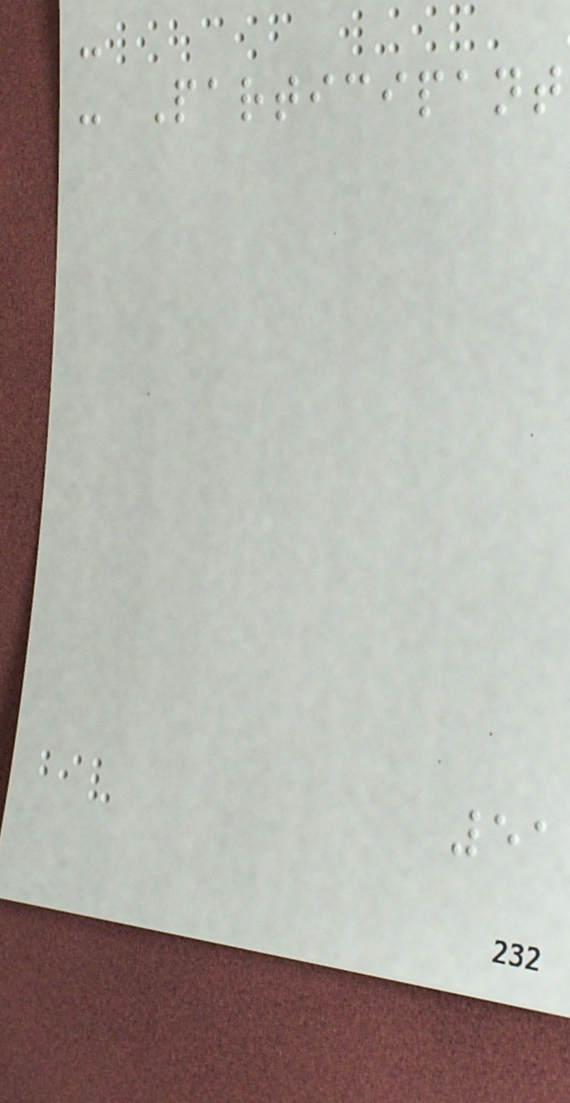-
- Participant
51
